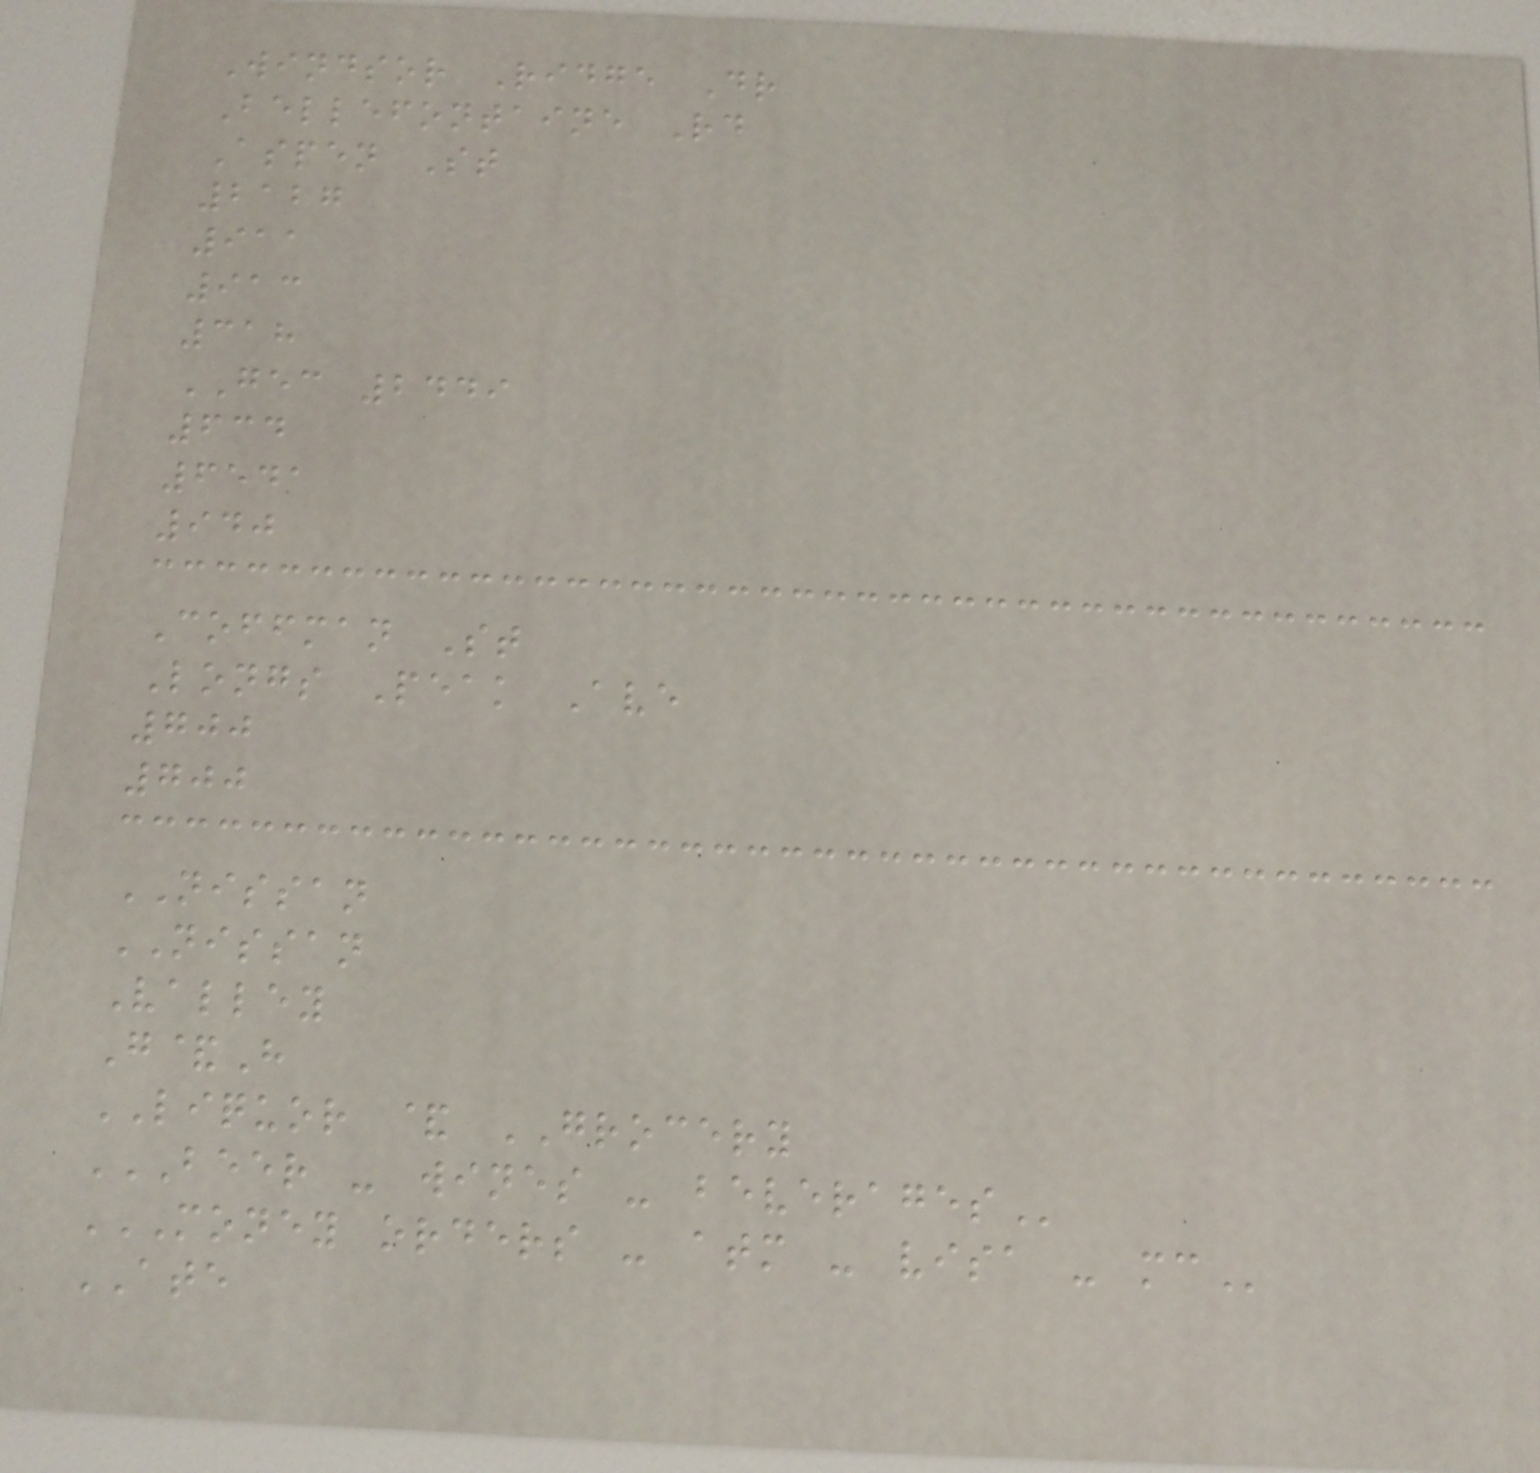Windsor Ridge Dr
Bellefontaine Rd
Aspen St
2127
911
913
318
GEC 2449
634
6541
940
Coffman St
Longs Peak Ave
700
700
NISSAN
NISSAN
Valley
G&H
LIQUOR & GROCERY
BEER - WINES - BEVERAGES
MONEY ORDERS - ATM - VISA - MC
ATE
